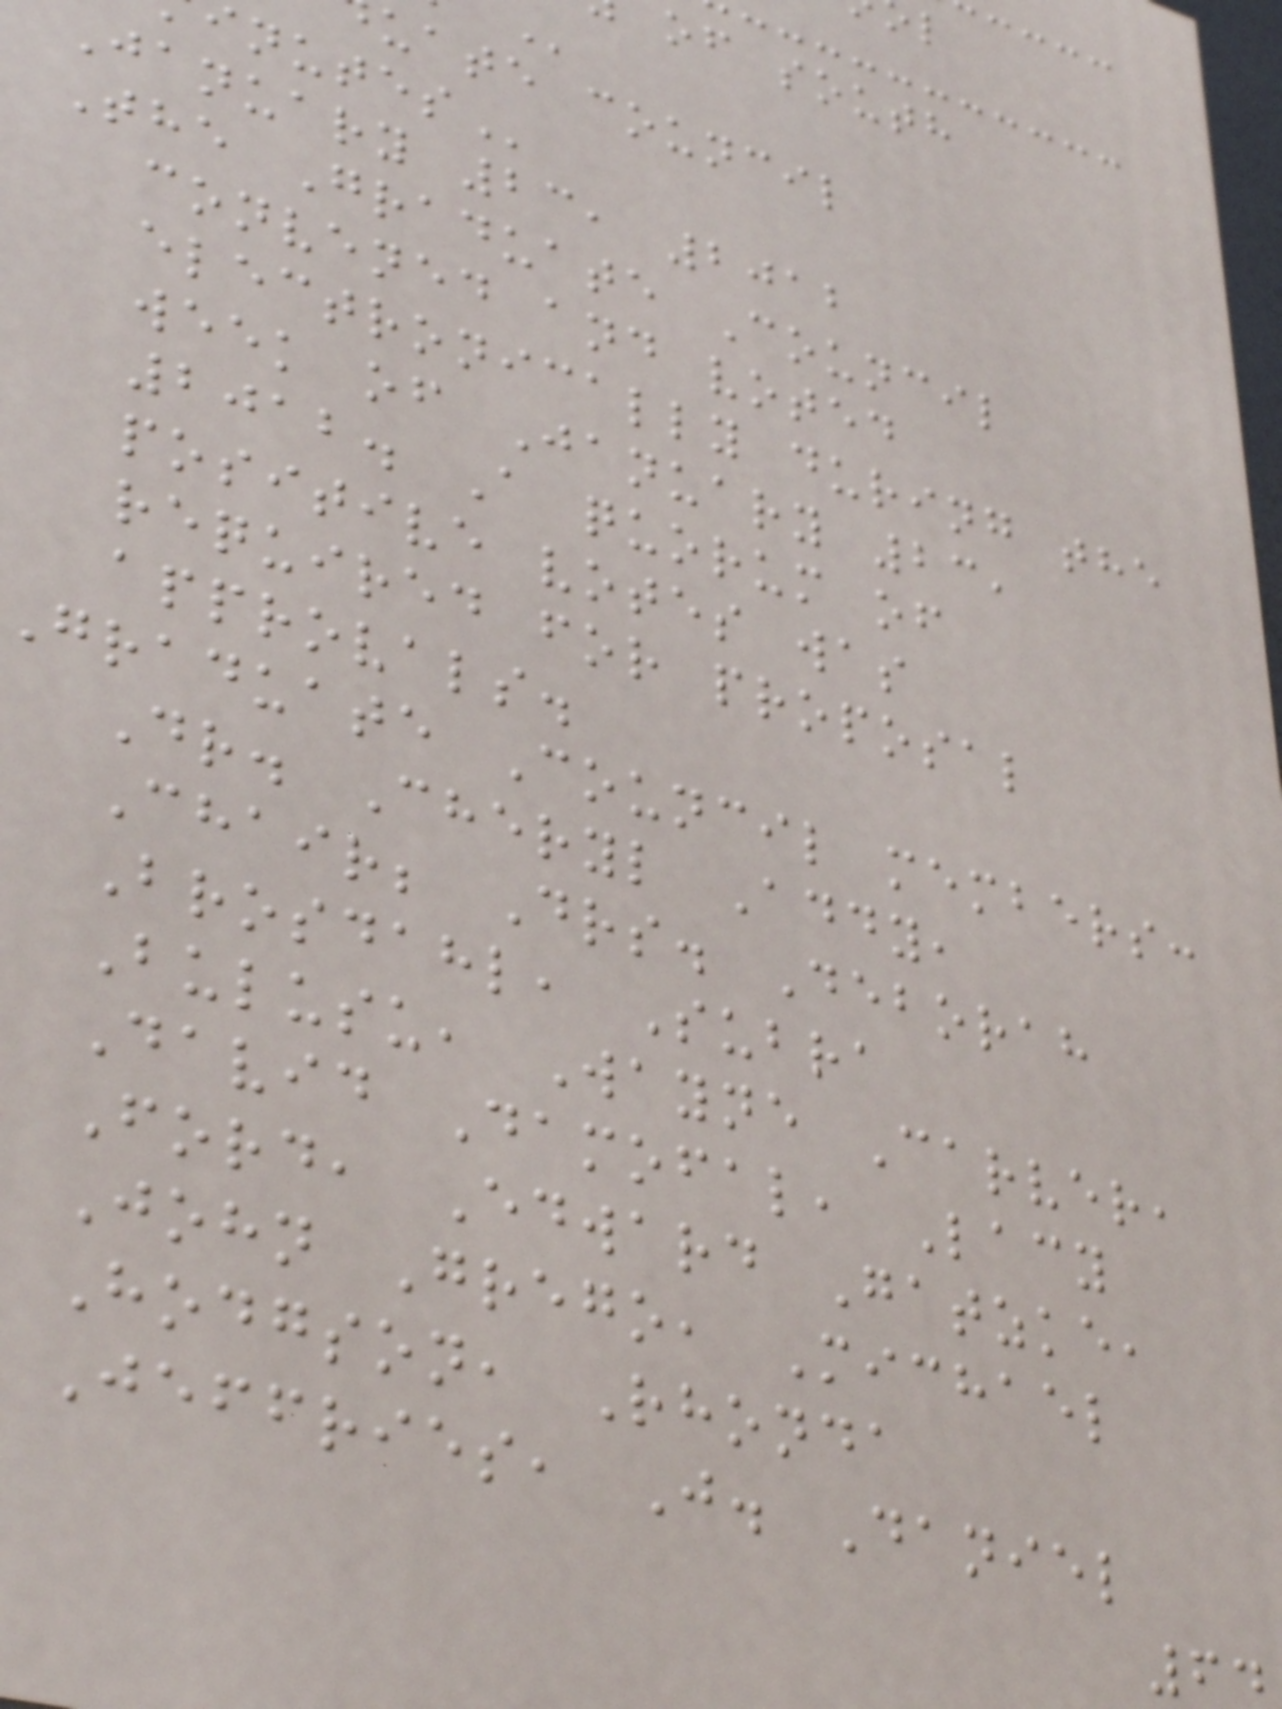of south
uate council
January 23, 2012
The Graduate Council
convened and voted
electronically during the
week of January 23,
2012. A quorum of
positive votes was
required for proposal
approvals.
graduate Council members:
Dr. Cheryl Addy,
Chair; Drs. Deborah
Brosdahl, Subra
Bulusu, Wayne Carver,
David Damofal, Lacy
Ford, Edward Gatzke,
John Grego, Michael
Hodgson, Rhonda
Jeffries, J. Daniel
